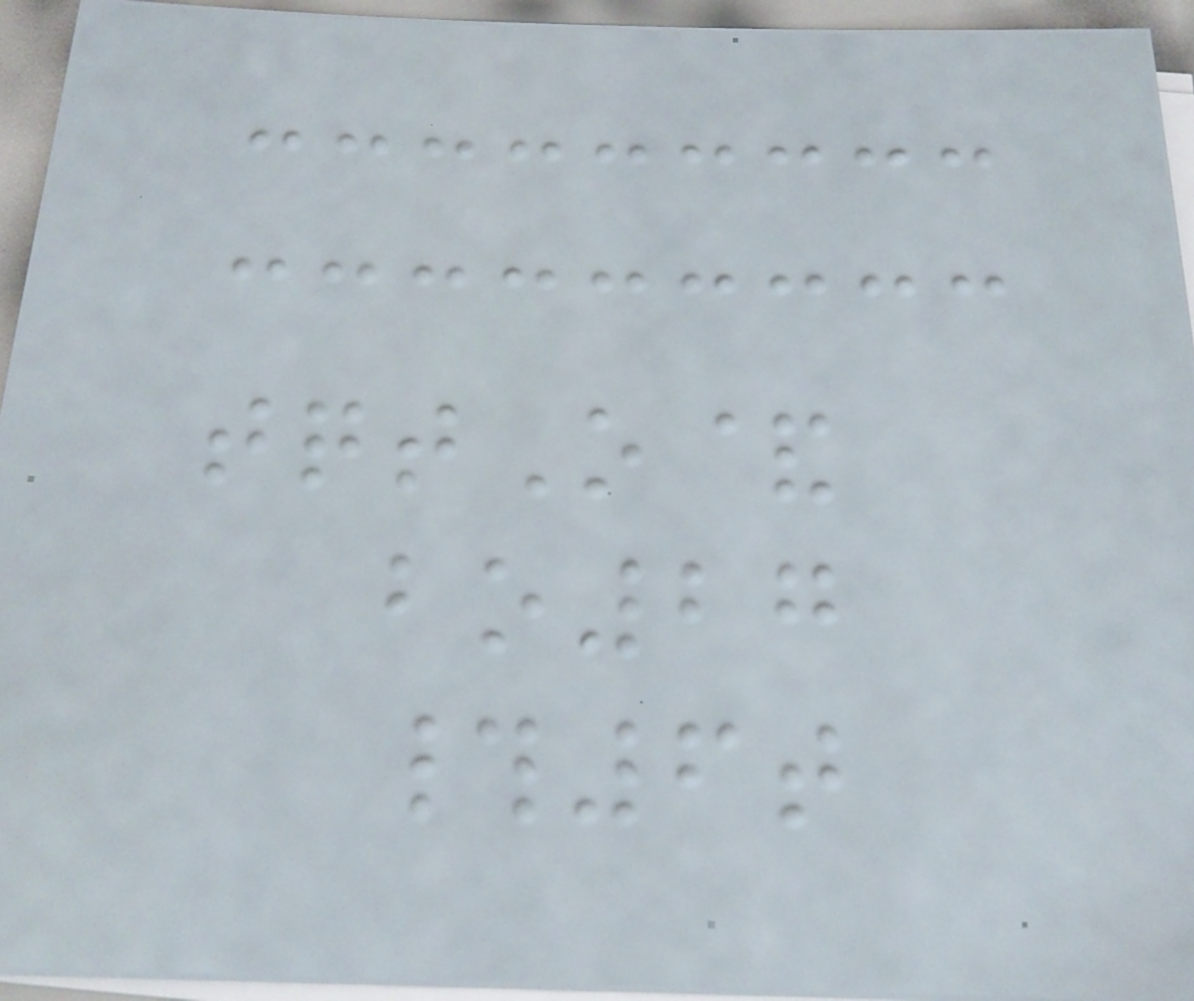tqtO&
bo27
#6t
